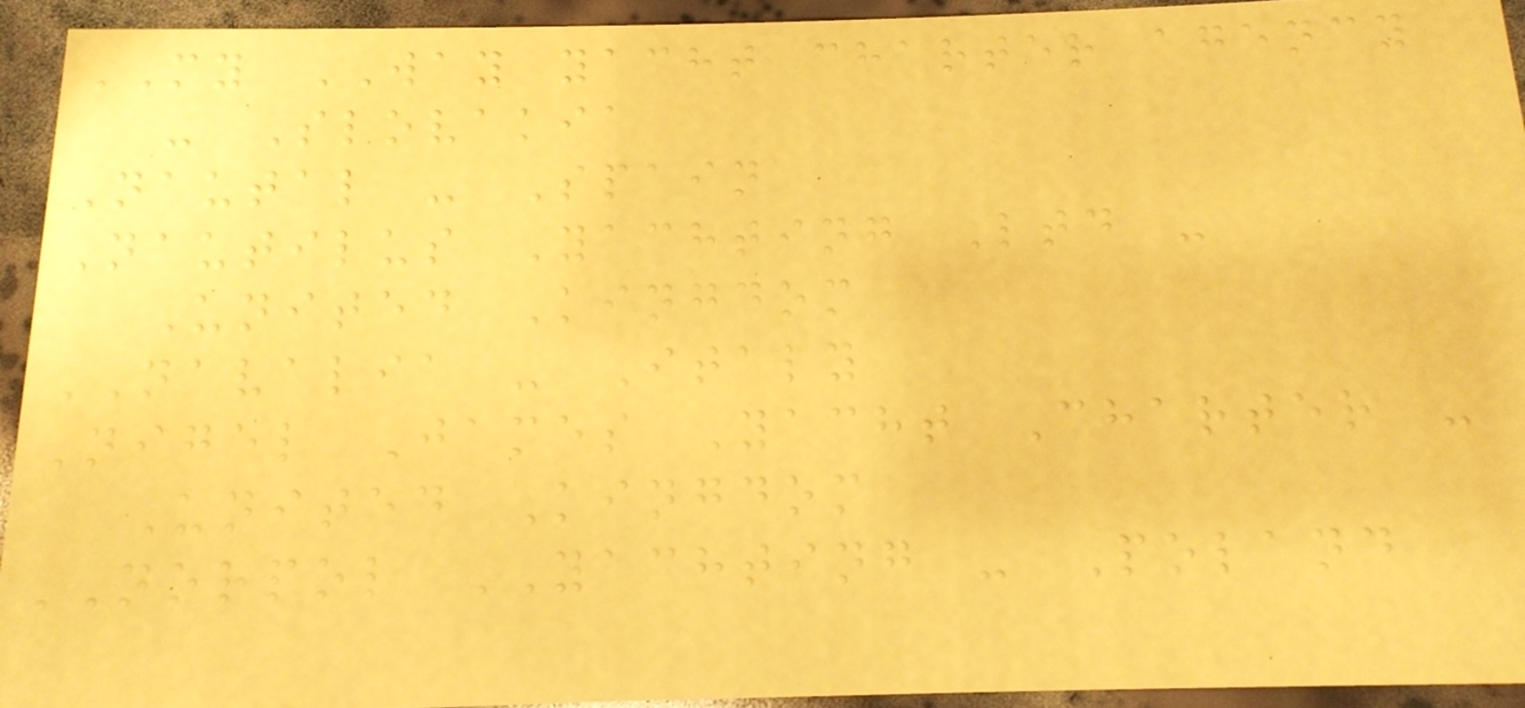MY WAY yacht charter agency
- Slovakia
Nautal - Spain
Nautilus Yachting Ltd -
United Kingdom
NAVALIA - Italy
Nigel James Yacht Charter -
United Kingdom
NORPOL YACHTING - Poland
